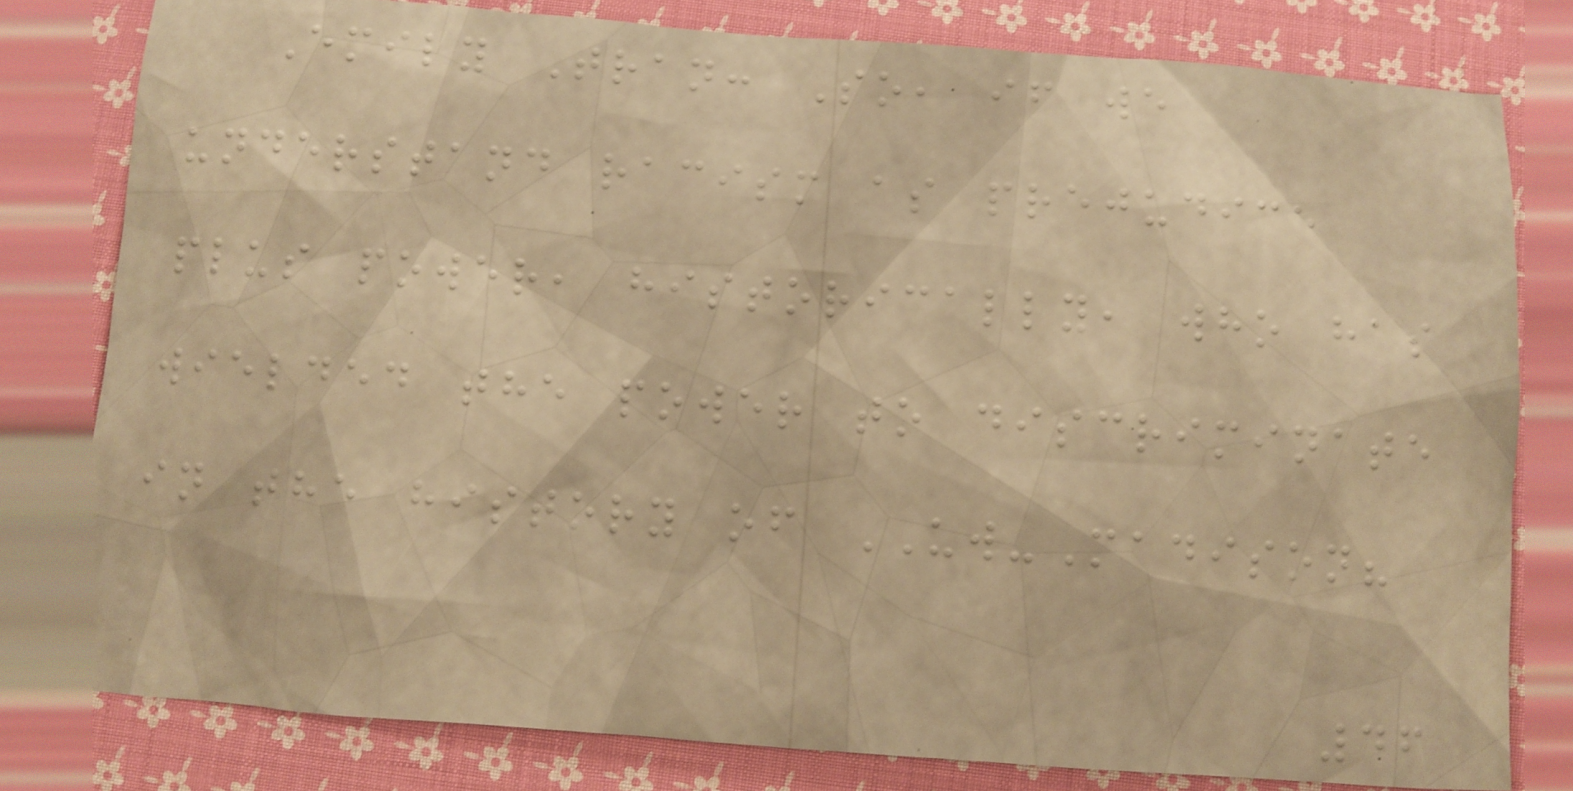Emily Tran: So, if we
understand racism as prejudice
plus power, historically, who has
wielded the power to discriminate
in the history of UW-Madison?
46
